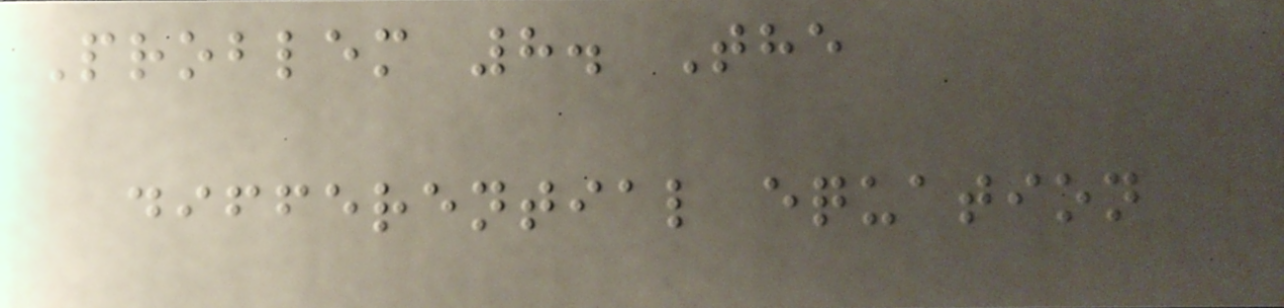Problem 8. The
differential equation
